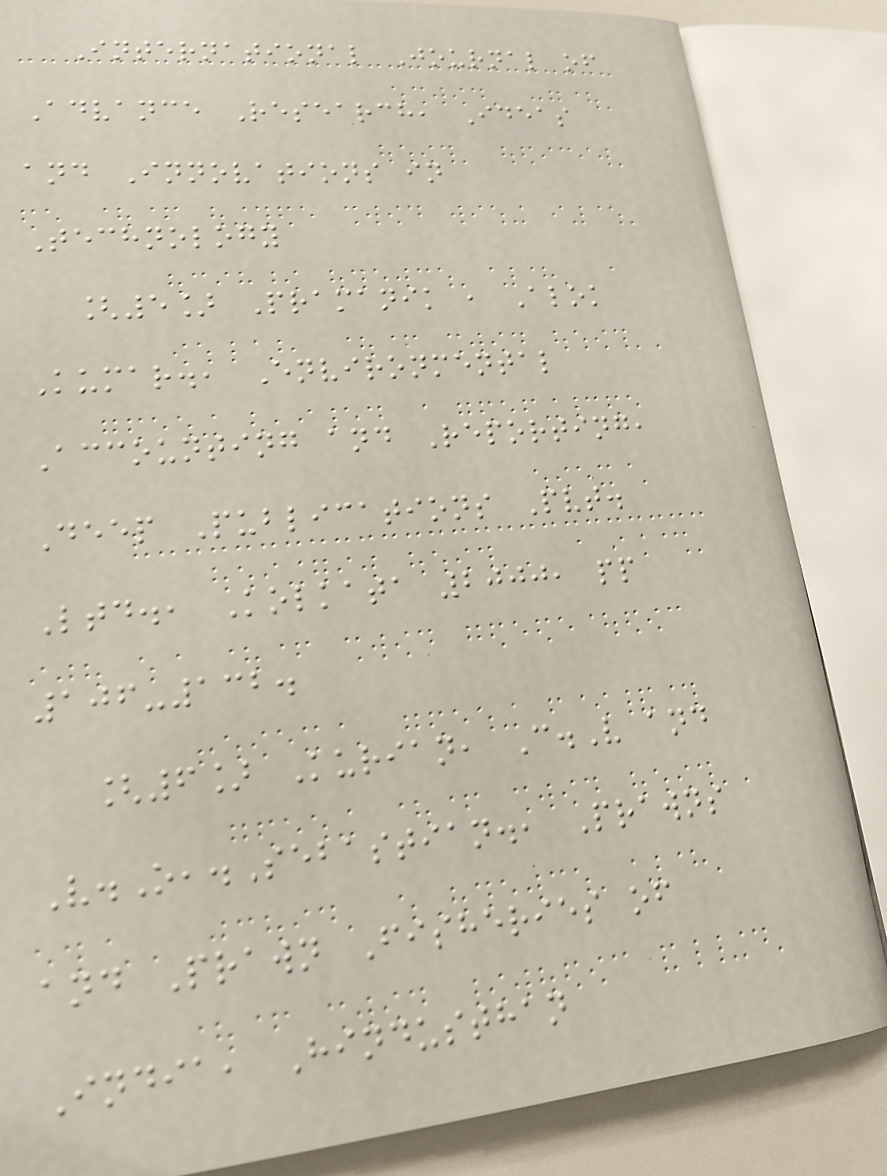International Journal of
Advance Research, Ideas
and Innovations in
Technology
[5] Pramanik , Alok
Kumar., Environmental
Accounting and Reporting,
Deep Publications Pvt.
Ltd., Kolkata 2000, pp
106-132.
[6] Kurian, C.V and
V.O,.Sebastian., Prawns
and Prawn Fisheries of
India, Hindusthan
